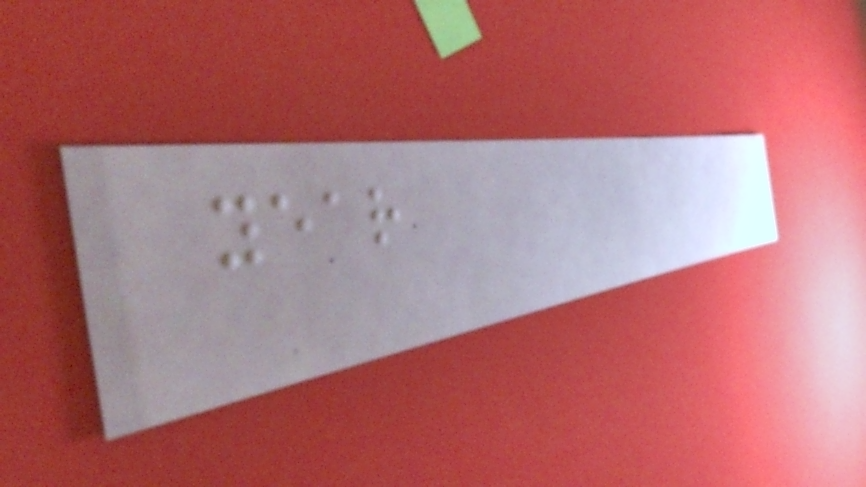year
